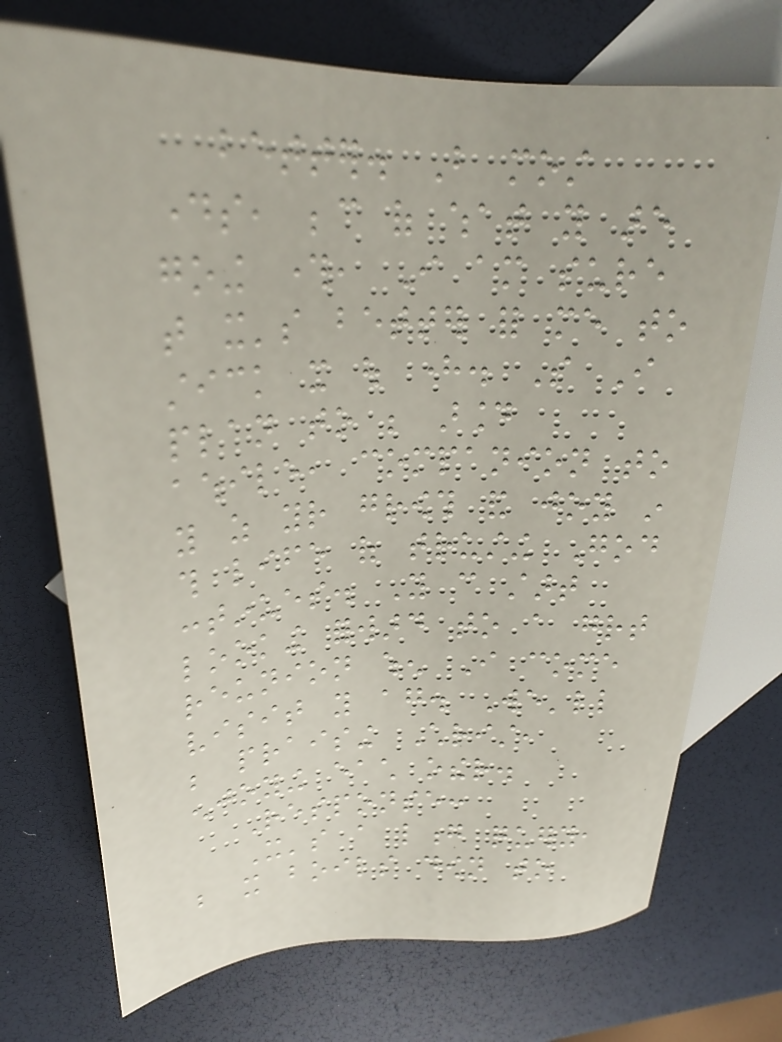better. But most
days, because of what you are
going through, I am sure
that it's better for me to
stick it out here. So I
plan to be around
awhile, companion to
you as your growth and joy in
this life of trusting God
continues. You can start
looking forward to a great
reunion when I come
visit you again. We'll
be praising Christ,
enjoying each other.
Response:
It's a long query,
but it boils down to
